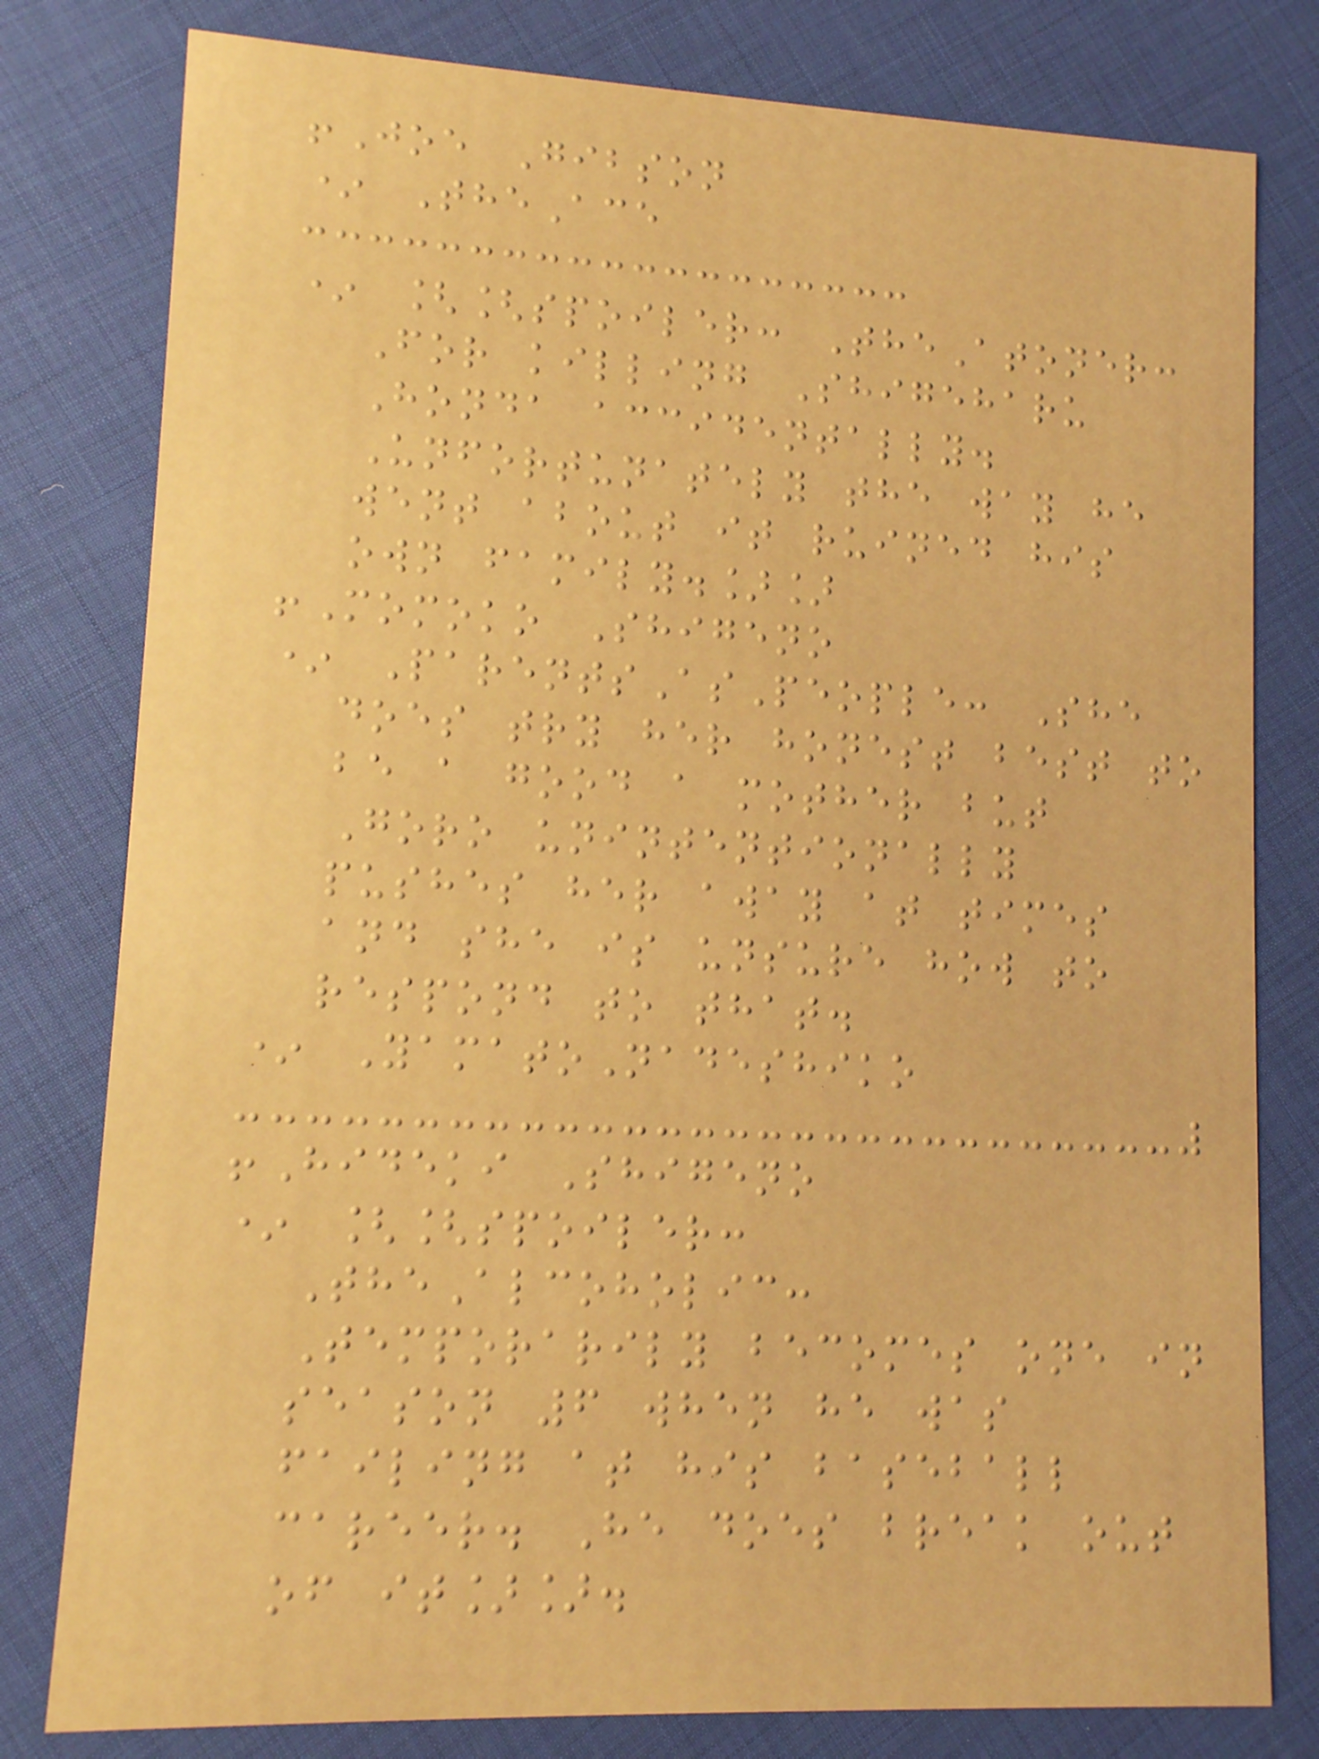!Joe Gibson
* TheAce
* [[spoiler: TheAtoner:
For killing Shigeharu
Honda accidentally.
Unfortunately the way he
went about it ruined his
own family.]]
!Momoko Shigeno
* ParentsAsPeople: She
does try her honest best to
be a good a mother but
Goro unintentionally
pushes her away at times
and she is unsure how to
respond to that.
* YamatoNadeshiko
!Hideki Shigeno
* [[spoiler:
TheAlcoholic:
Temporarily becomes one in
season 6 when he was
failing at his baseball
career. He does break out
of it]].
